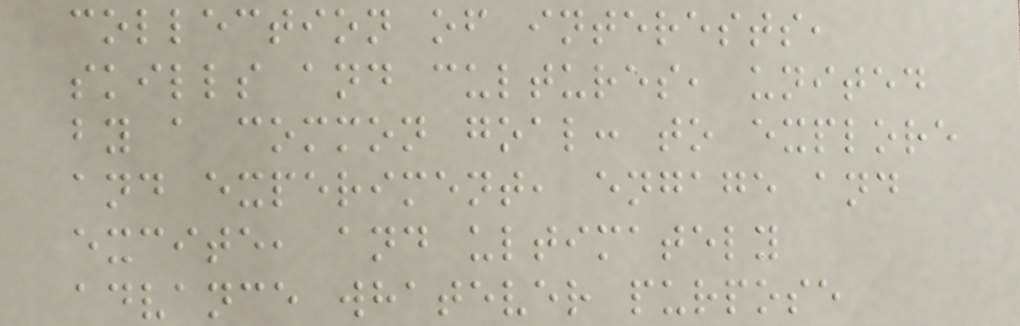collection of interests,
skills and cultures, united
by a common goal: to explore
and experiment, engage and
excite, and ultimately
advance whatever purpose
